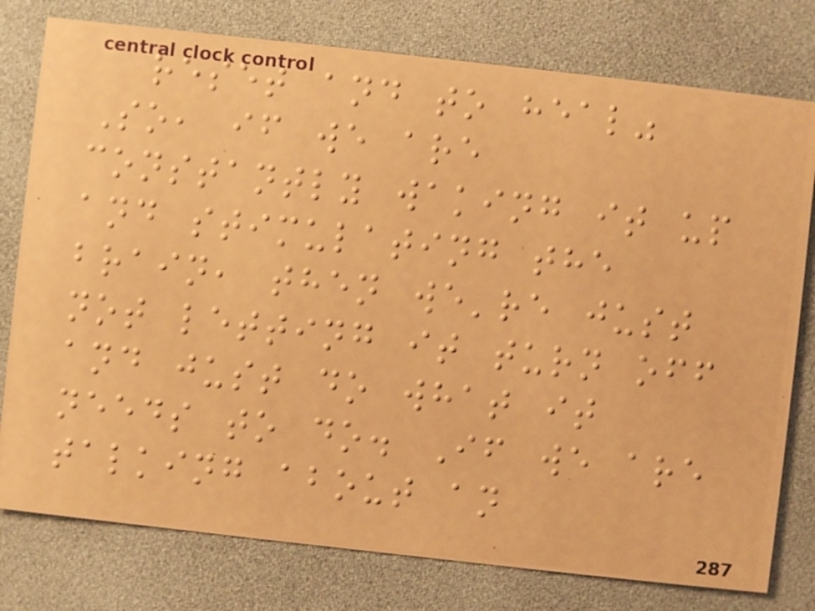reset and to heal"
So, if we are
constantly waking it up
and stimulating the
brain, then we're just
not letting it turn off
and just do what it
needs to do. If we are
talking about an
